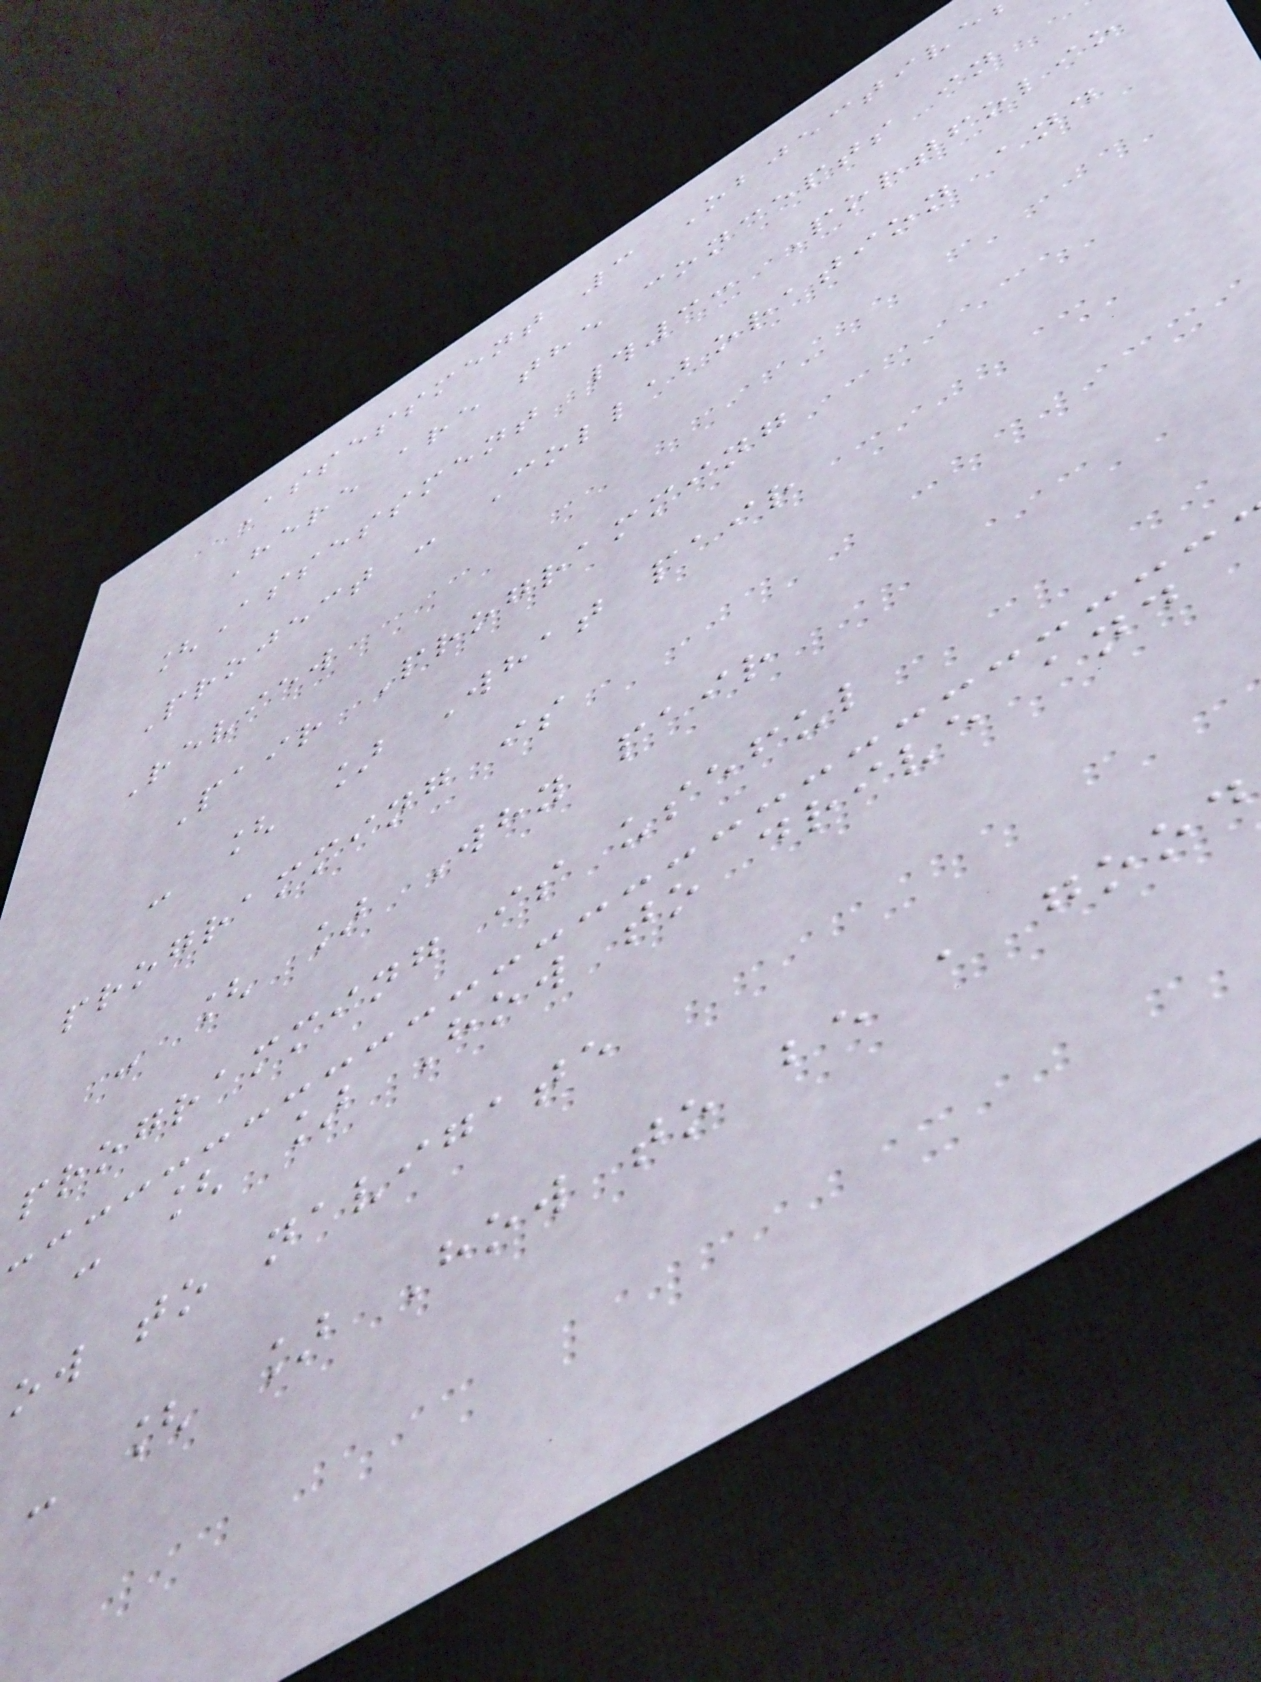Assessment 3 Objective
Here are the concepts in
[Assessment #3: Portfolio
Project - Collaboration and
Review
Pair Programming
- [ ] What pair
programming is
- [ ] Why pair
programming is useful
- [ ] How to drive and
ow to navigate
- [ ] How to be a good
